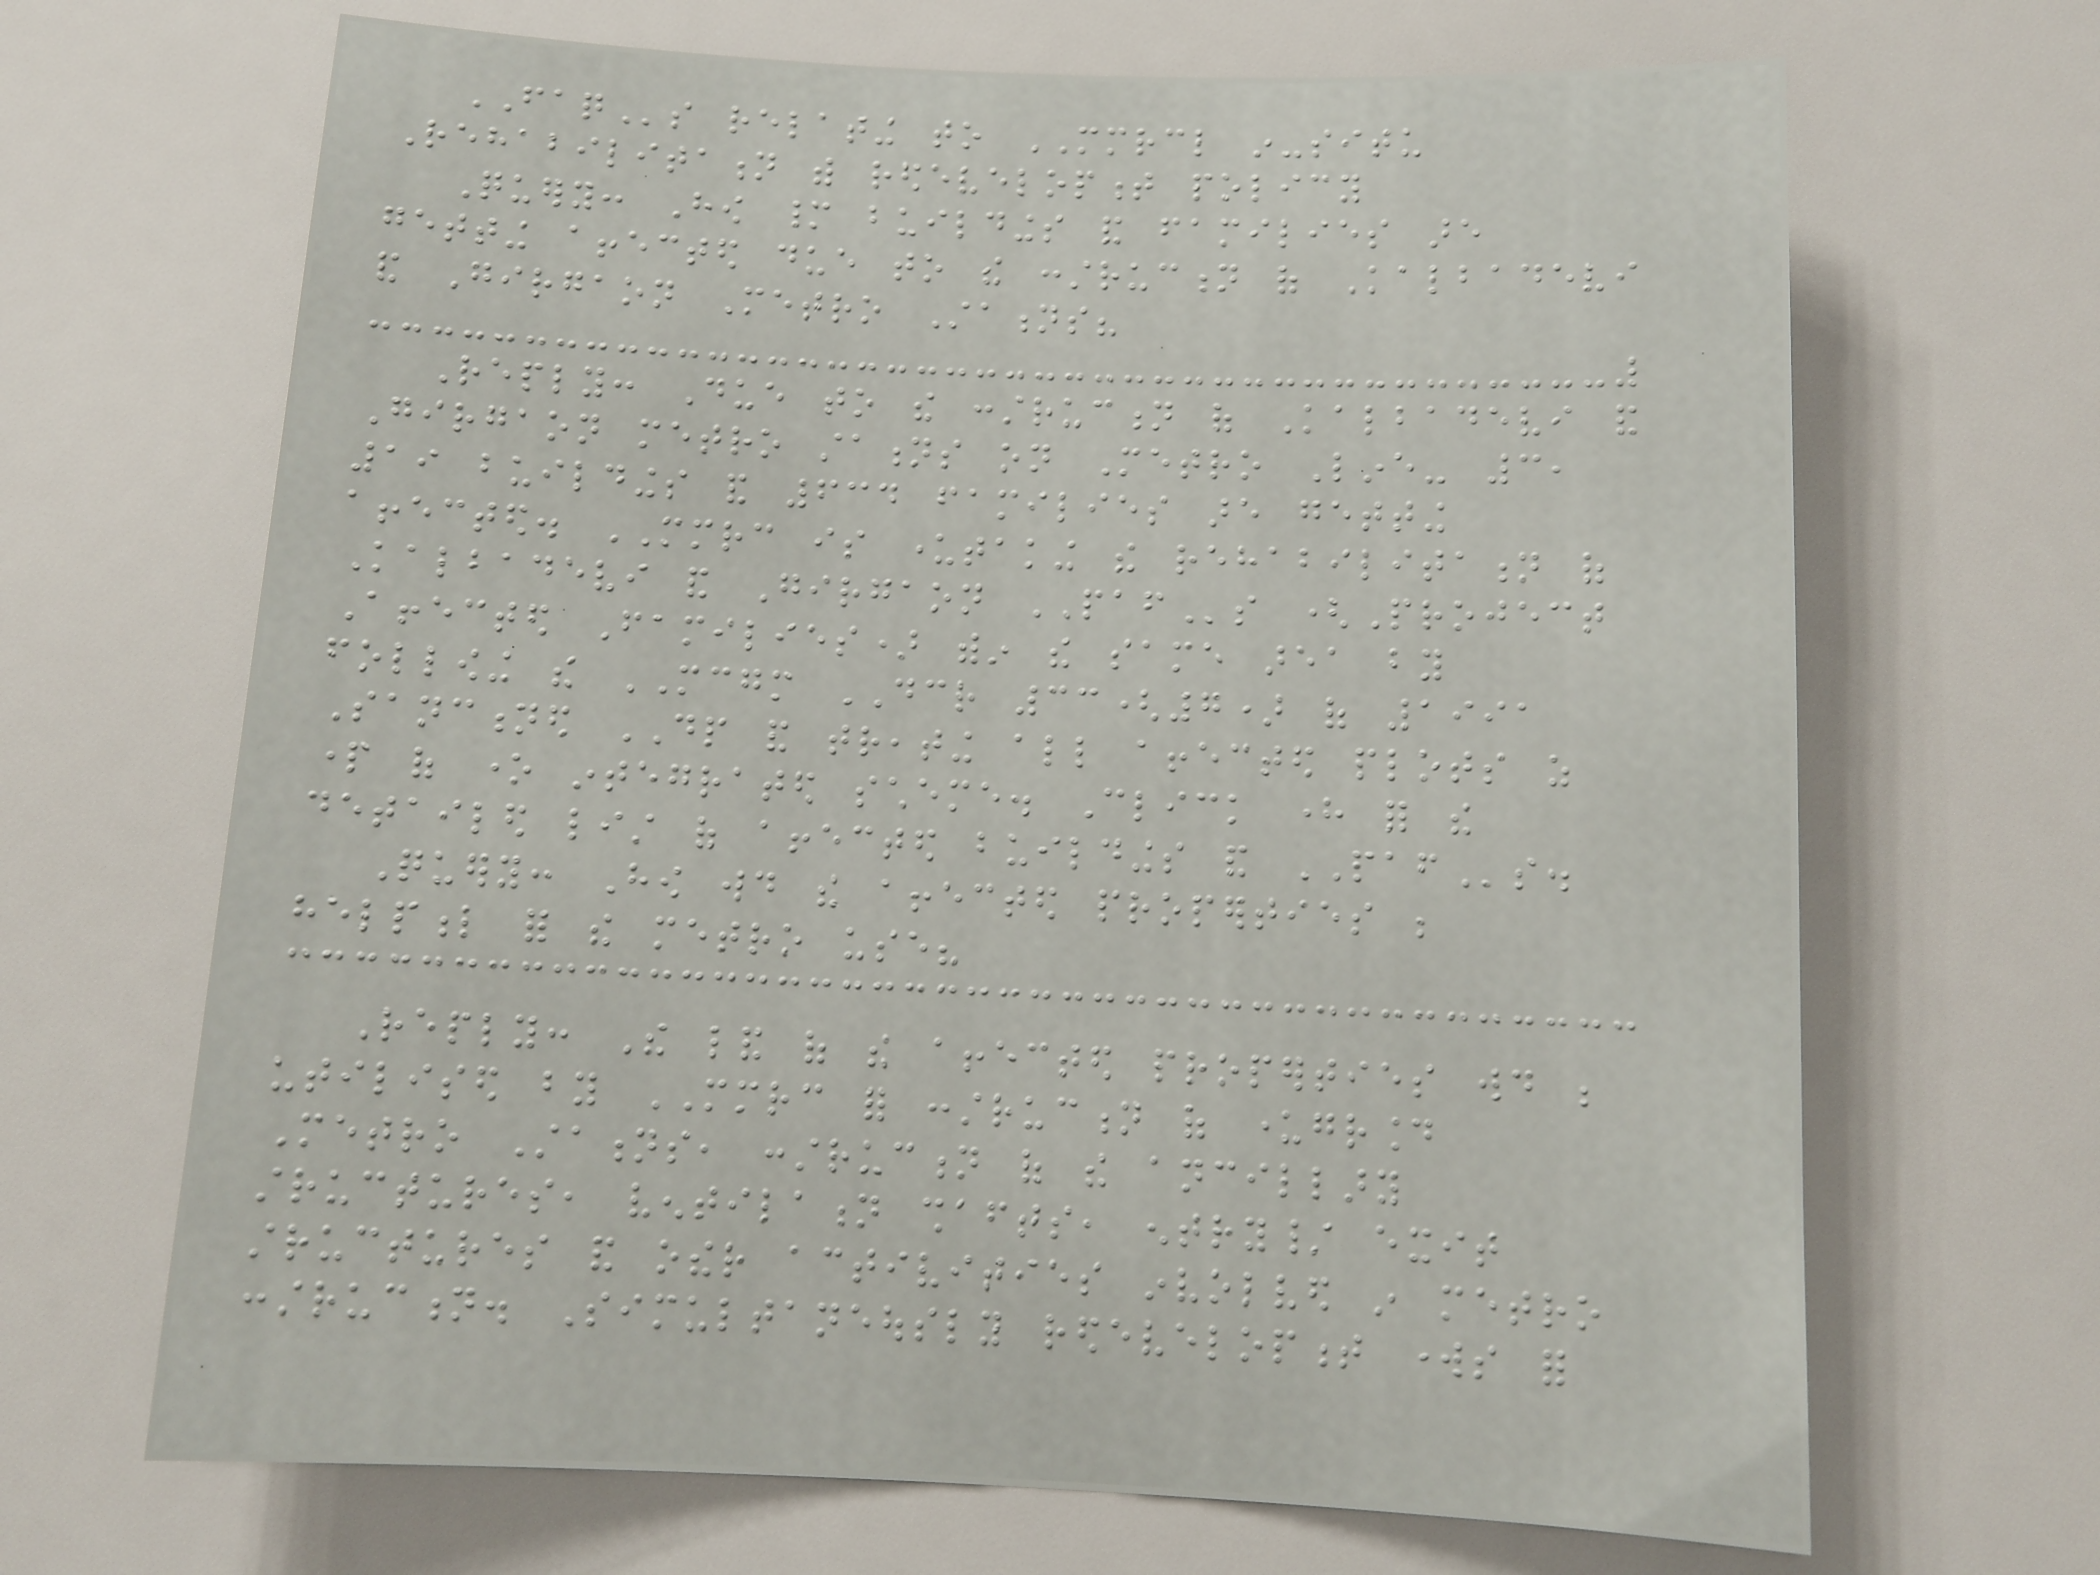FAQs relating to MMRCL in-situ
Rehabilitation with redevelopment policy
Query: How many buildings and families are
getting affected due to the construction of Kalbadevi
and Girgaon Metro Stations?
Reply: Due to the construction of Kalbadevi and
Girgaon metro stations on Metro Line- 3,
19 buildings and 634 families are getting
affected. MMRC is undertaking the rehabilitation of
Kalbadevi and Girgaon PAFs (Project
Affected Families) within the same area by
following the MCGM DCR 33(7) of 1991
Sanctioned DP and treating all affected plots as
part of one integrated scheme. Click here for the
detailed list of affected buildings and PAFs.
Query: How would the affected properties be
helpful for the metro use?
Reply: The land of the affected properties would be
utilised by MMRC for construction of underground
Metro Stations, construction of the ancillary
structures, ventilation shafts, entry/ exit
structures and other activities involved in metro
construction. Simultaneously redevelopment works for
